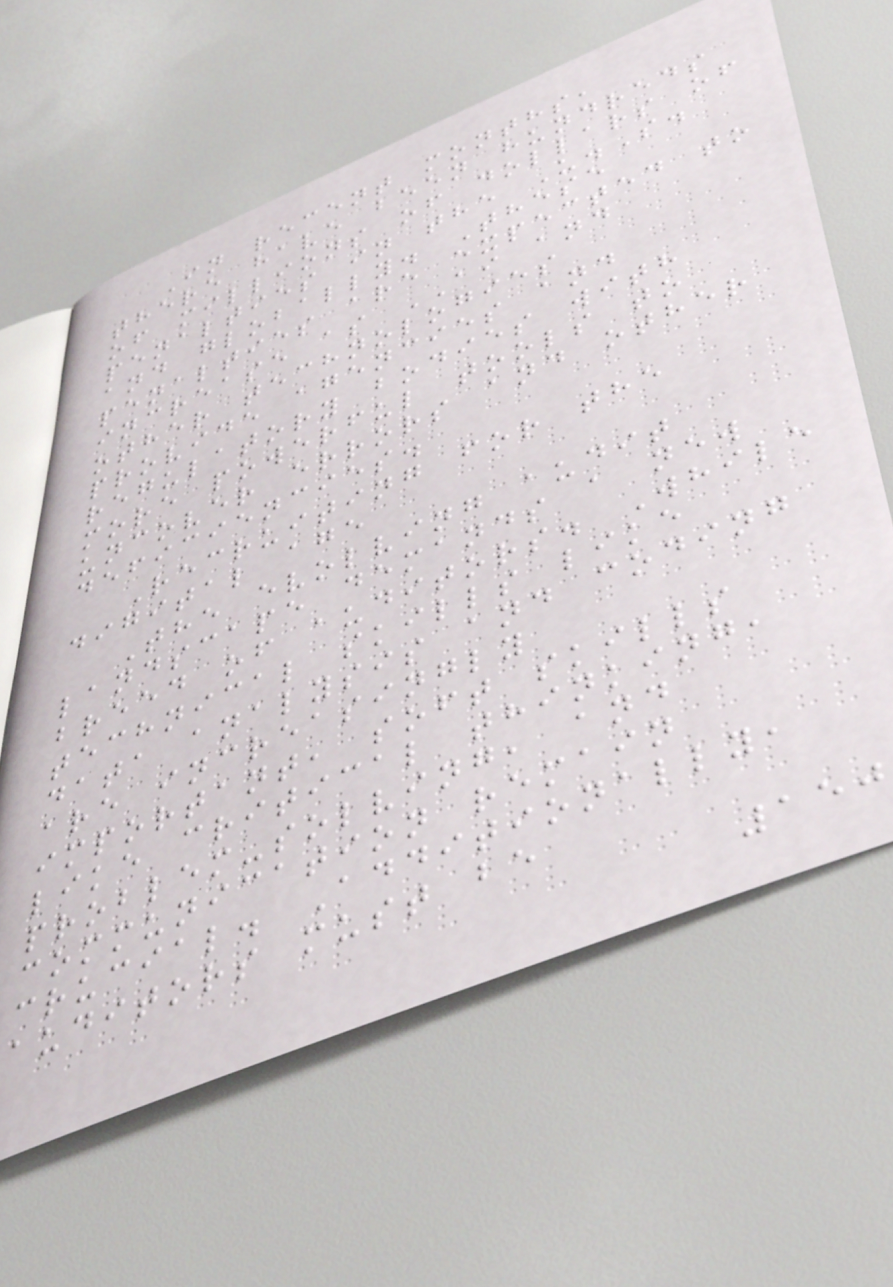In recent months,
there have been hundreds
of millions of dollars of
penalties in the U.S.
and globally. These
penalties are expected to
increase as AI and
other technologies
provide agencies and
regulatory bodies with
more powerful tools to
uncover errors and other
deficiencies.
Recruiting for the
digital age
The evolving audit
landscape demands a new
breed of auditors. While
technical skills like
data analysis and coding
are increasingly
important, soft skills
like critical thinking,
problem-solving, and
communication remain
crucial. Additionally,
auditors must be
150
